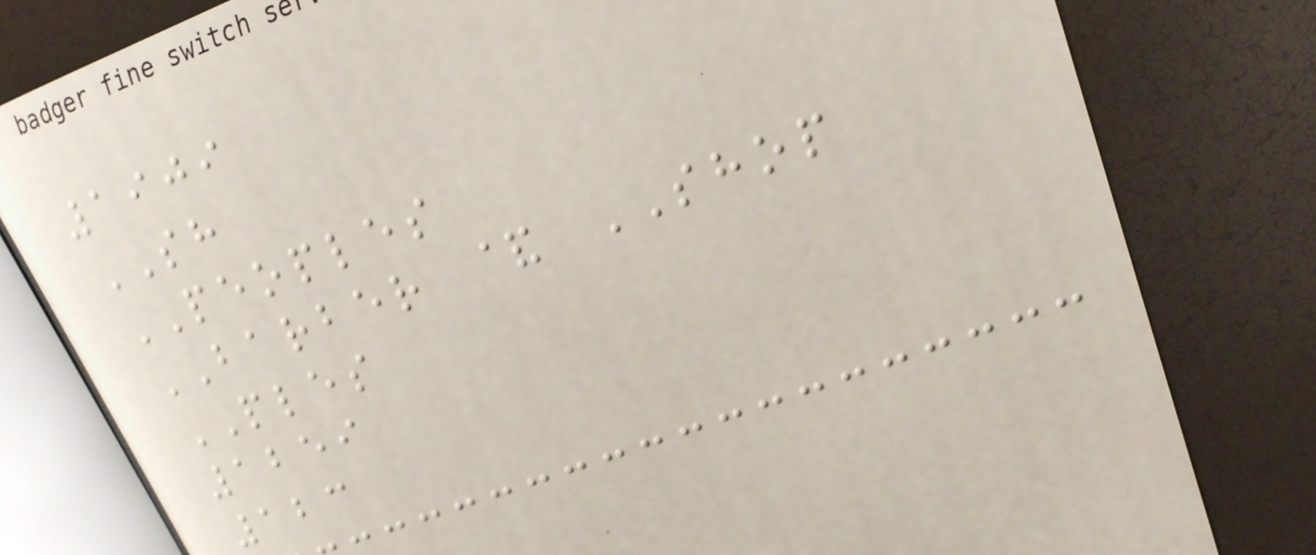1909
SH
PEOPLES
BARBER & SHOP
PLES
1259
123
